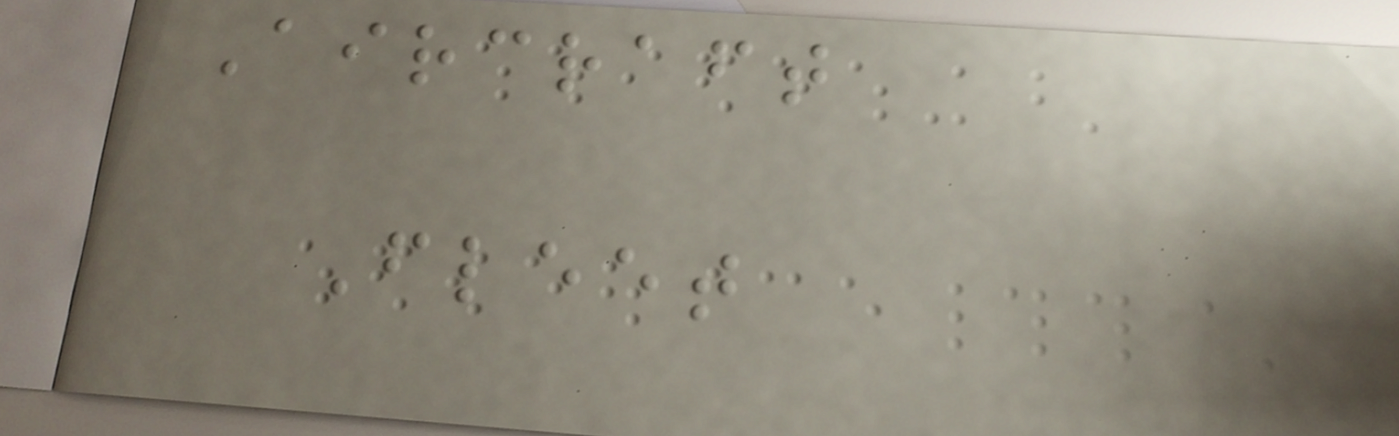Aircraft
Fleet
